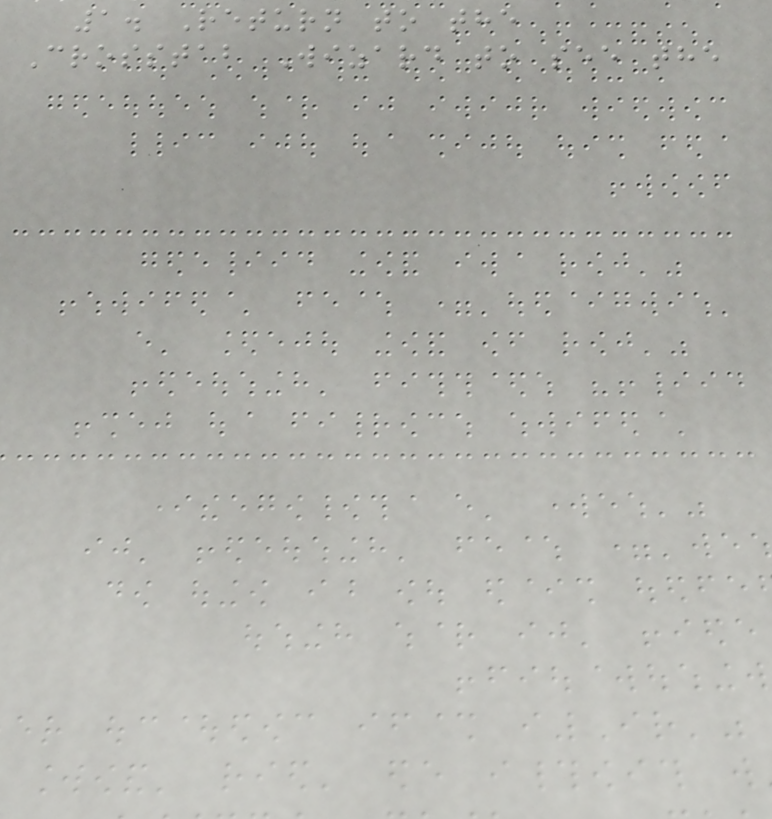1. Return to the
Crosstab Wizard to see the
